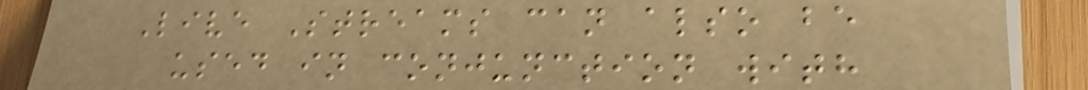Live Streams can also be
used in conjunction with
